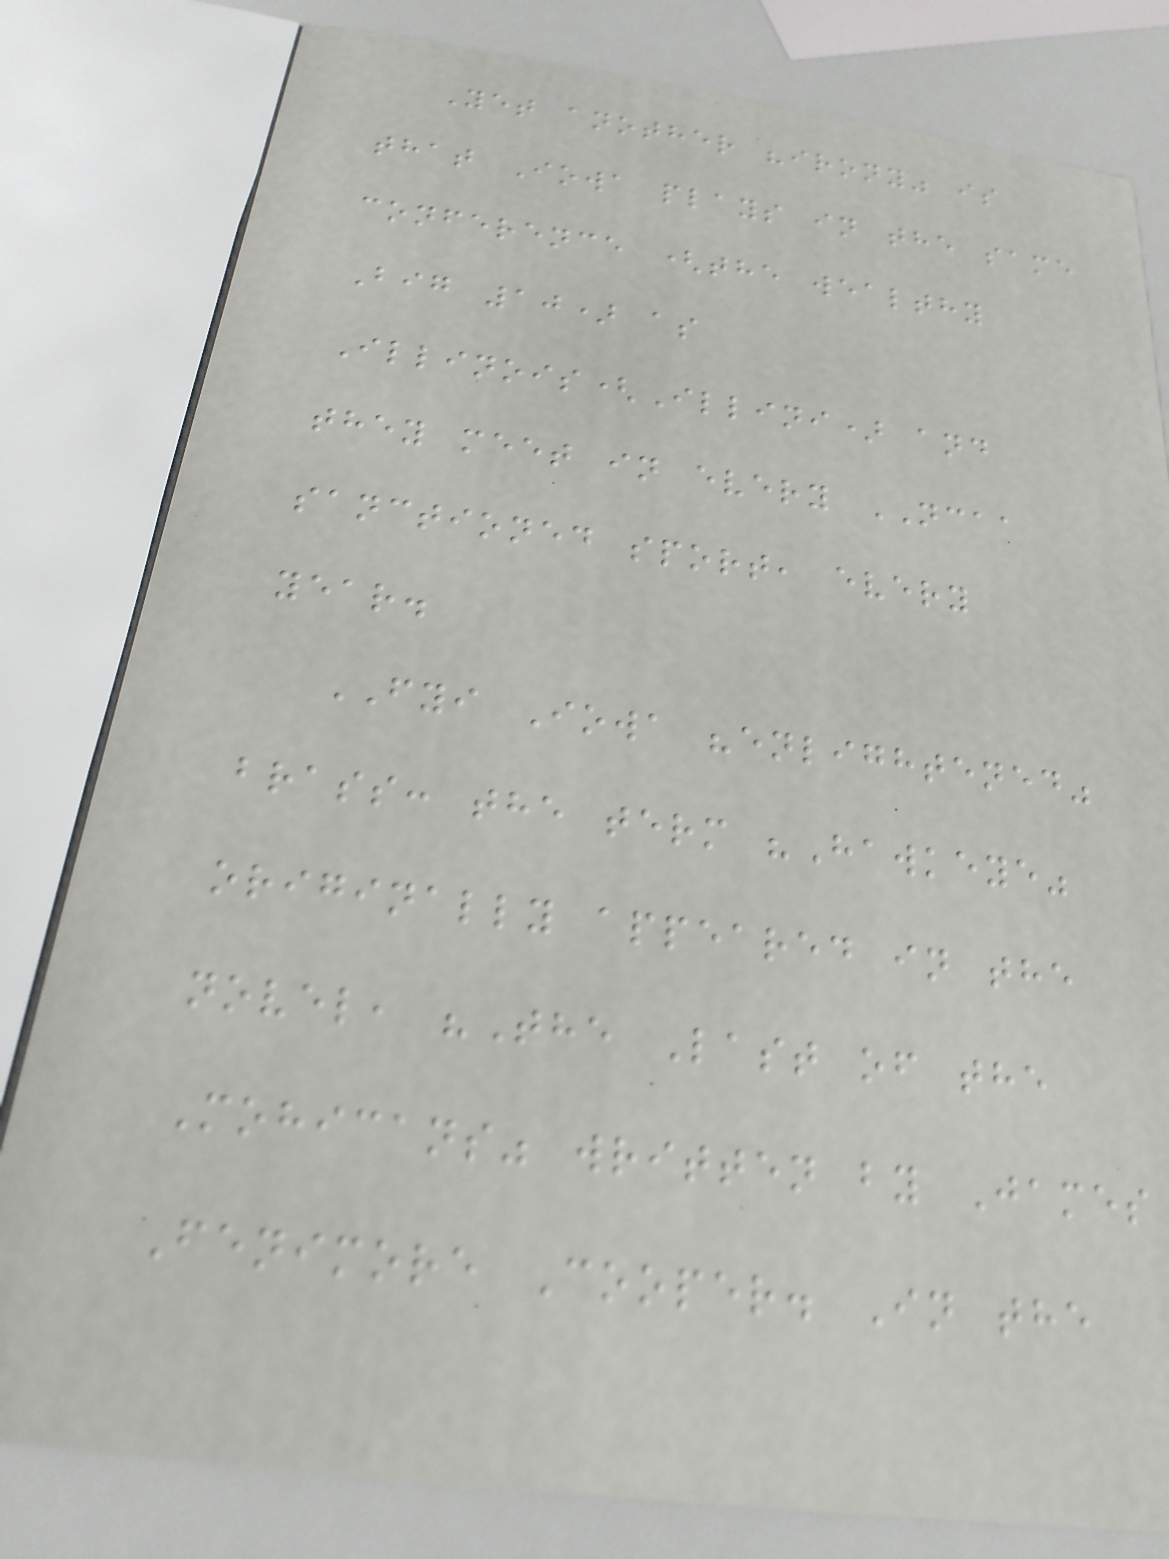Yet another "irony" is
that Iowa plays in the same
conference (the wealthy
Big 10) as
Illinois(Illini) and
they meet in every NCAA
sanctioned sport, every
year.
FYI Iowa "enlightened"
brass: the term "Hawkeye"
originally appeared in the
novel, "The Last of the
Mohicans" written by James
Fenimore Cooper. In the
